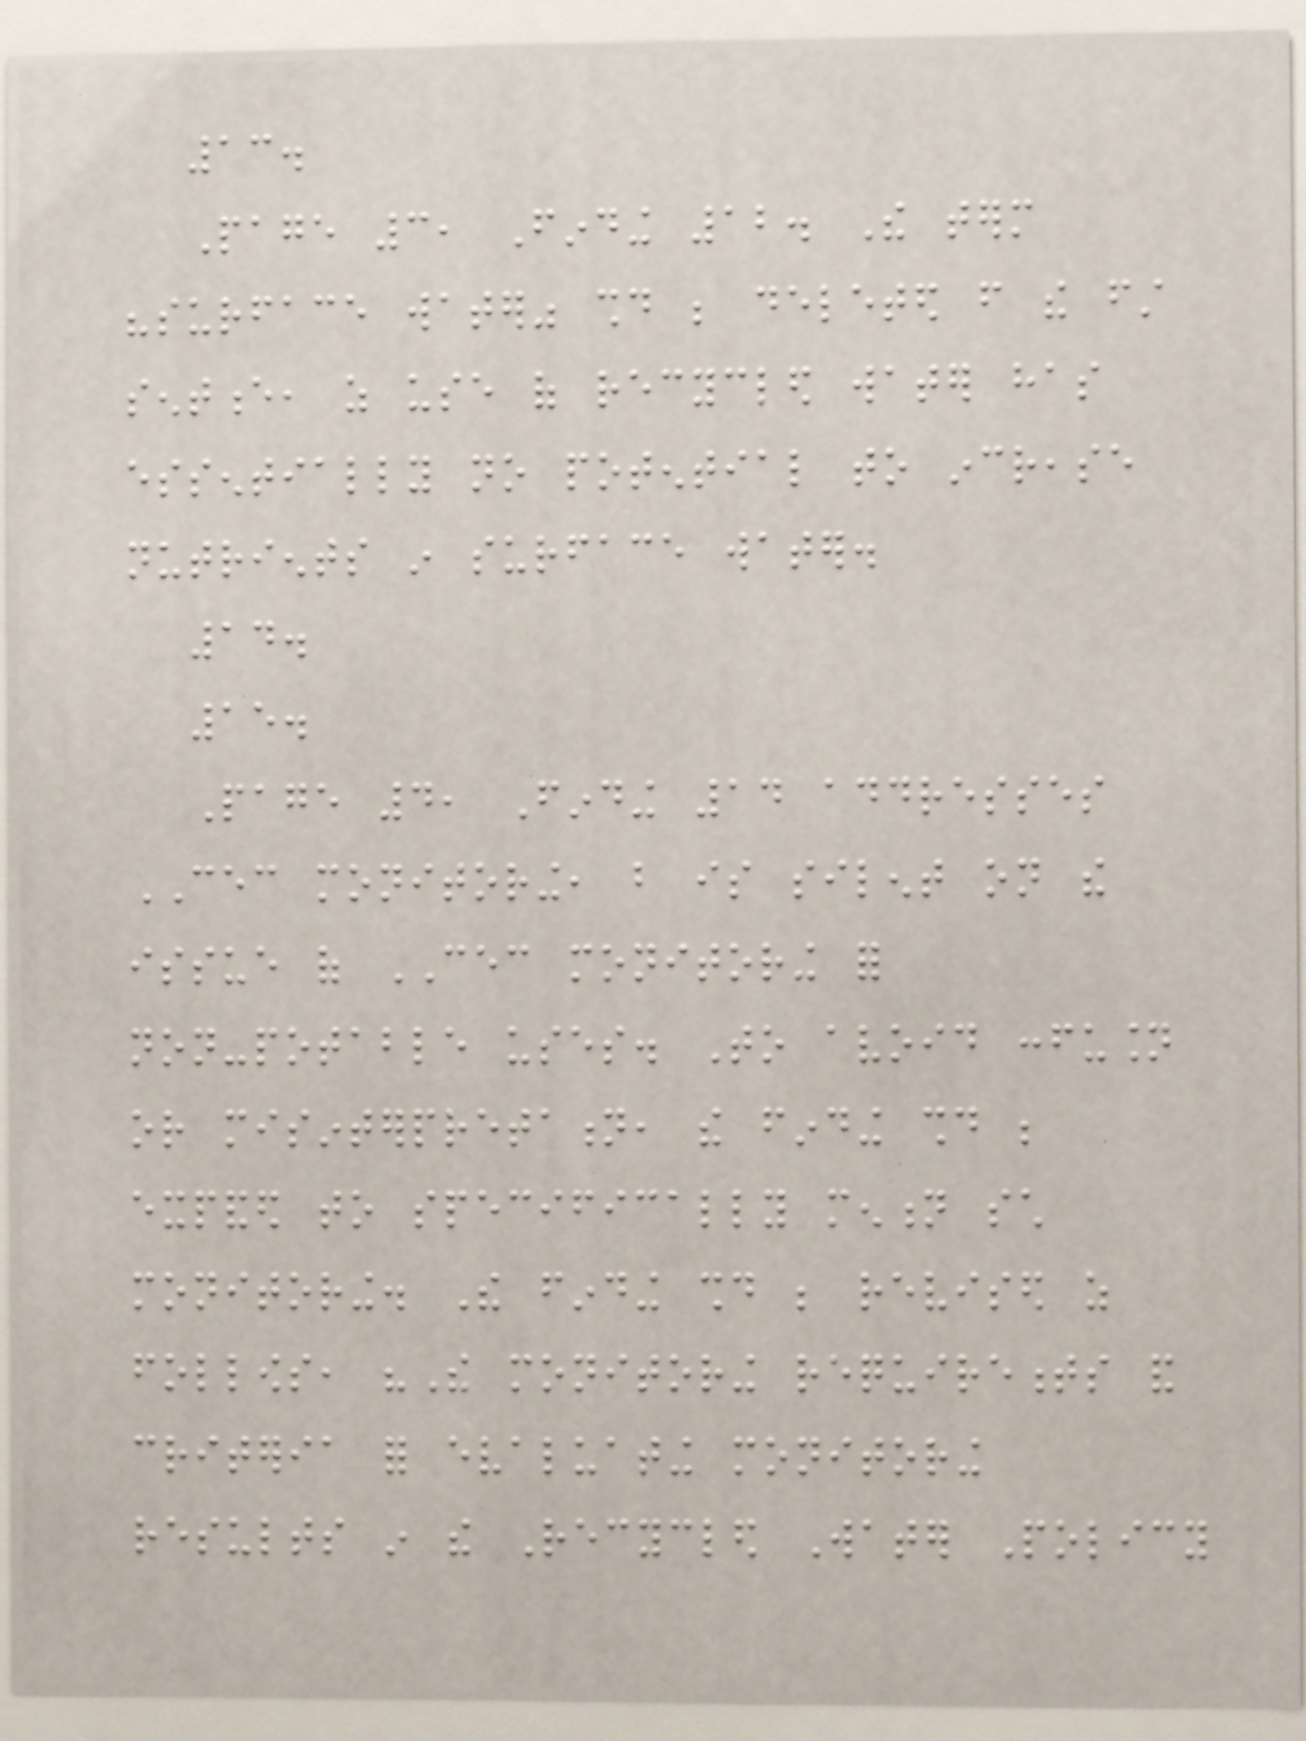13.
Page 3, Finding 12. The term
"surface water" should be deleted from the first
sentence, as use of recycled water has
essentially no potential to increase
nutrients in surface water.
14.
15.
Page 4, Finding 14 addresses
CEC monitoring, but is silent on the
issue of CEC monitoring for
non-potable uses. To avoid confusion
or misinterpretation, the finding should be
expanded to specifically mention such
monitoring. The finding should be revised as
follows, "The monitoring requirements and
criteria for evaluating monitoring
results in the Recycled Water Policy
